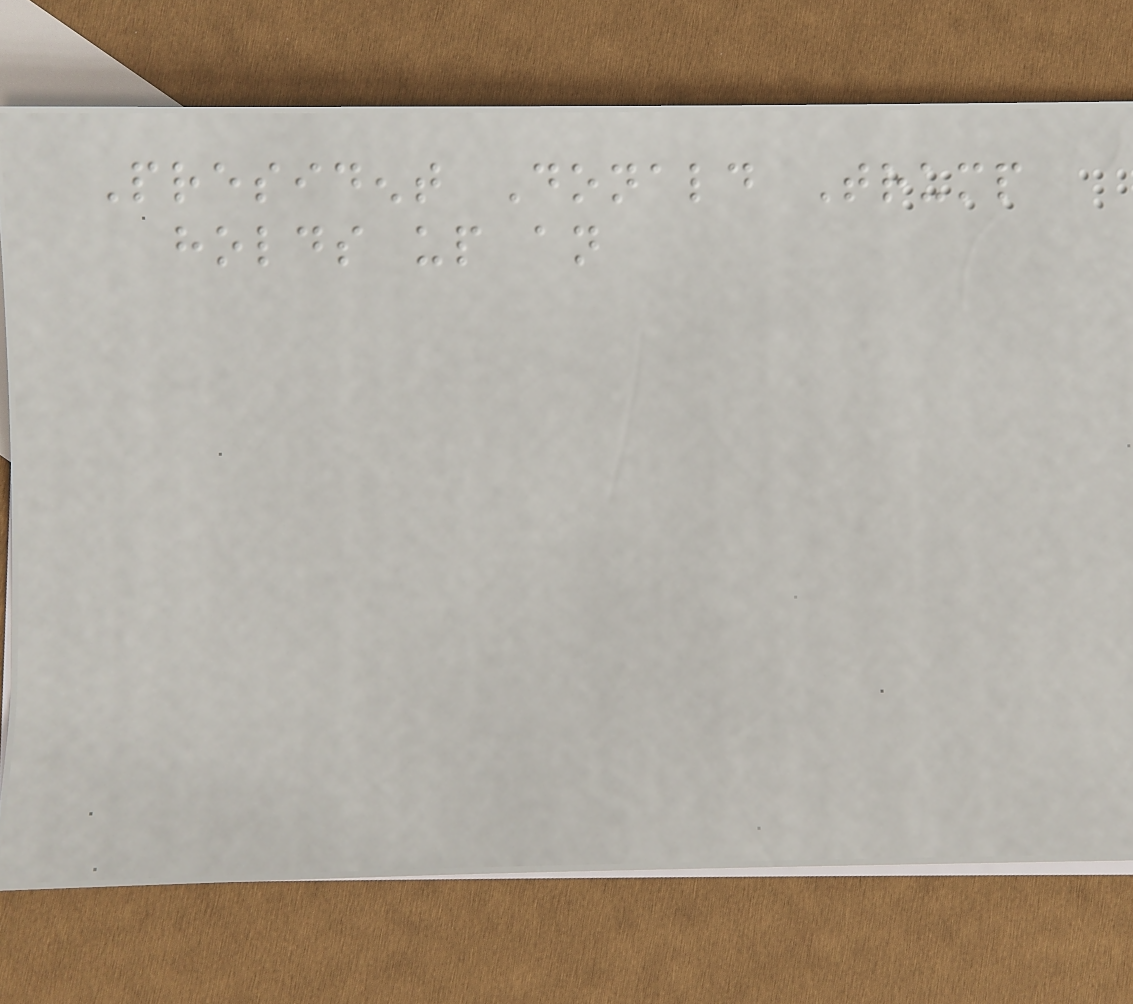President Donald Trump
holds up an
